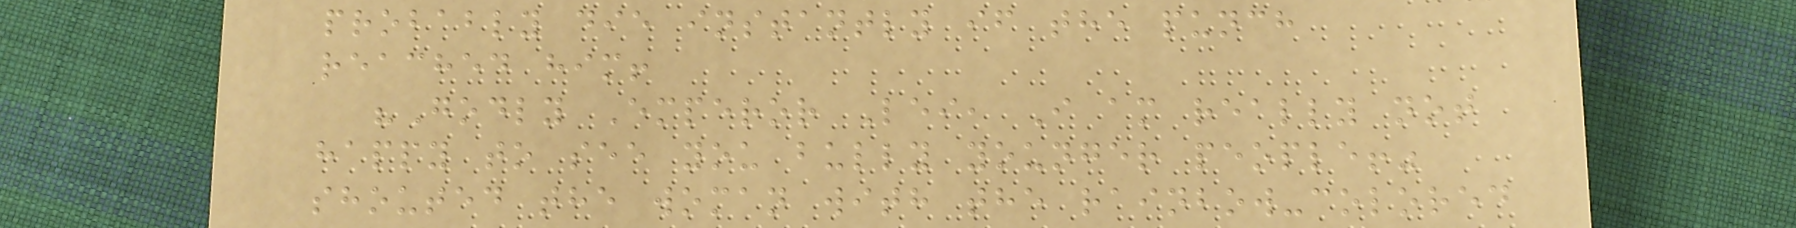probably die instantly if the punch
reached him!
"Godly Emperor Lei, I am really not
happy to see you bully younger people!"
shouted the woman with the rainbow-colored
